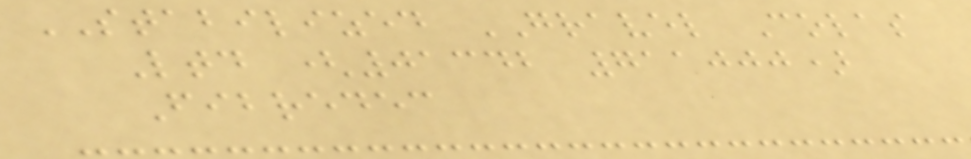STABILIZED GRAVEL Colas
Ltd (01342 711000)
Fibredec
